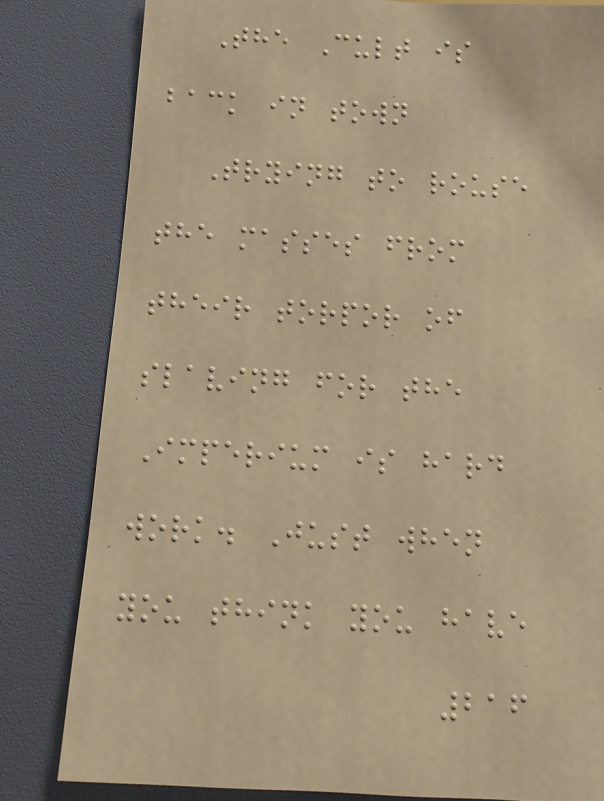The Cult is
back in town
Trying to rouse
the masses from
their torpor of
slaving for the
Imperium is hard
work. Just when
you think you have
216
